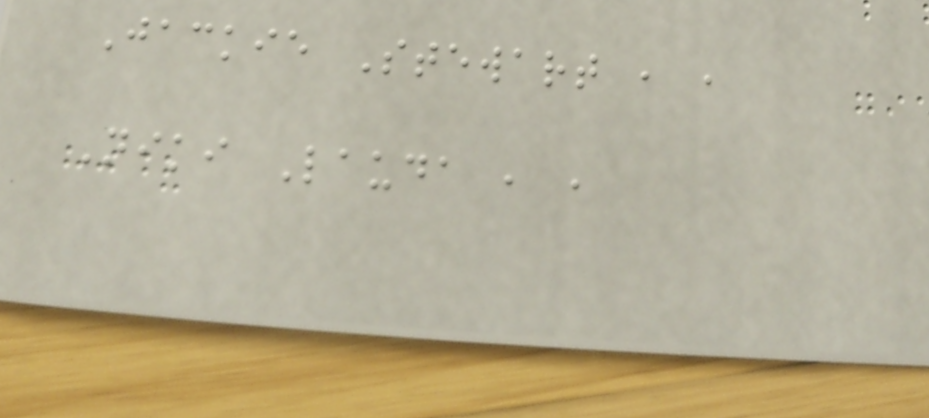Jackie Stewart , ,
Niki Lauda , ,
